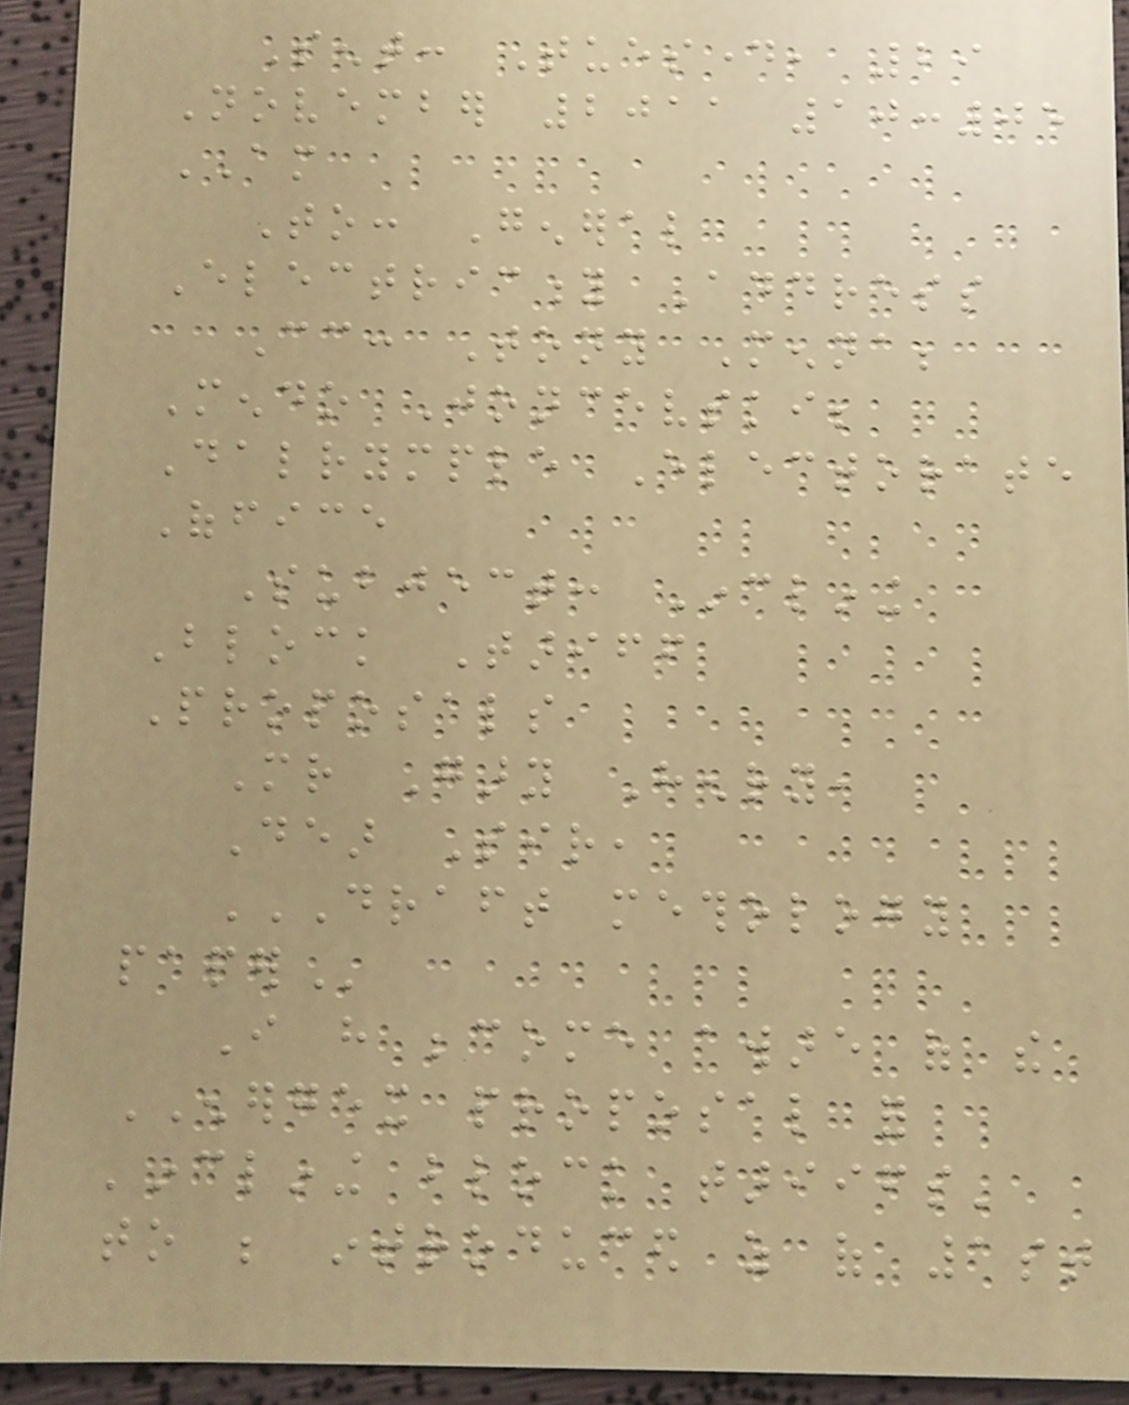Sent: Tuesday, 29
November 2011 10:05
AM
To: General
Electricity Address
Cc: Tony Menna;
Mendo Joncevski;
Dalrymple Electorate
Office
Subject: Inclining
Block Tariff
Proposals
Mr Gary Henry,
Dear Sir,
DRAFT METHOLOGY
PAPER
I have become aware of the
ENERGEX proposal for
'inclining block tariifs'
to be introduced as of 1st
